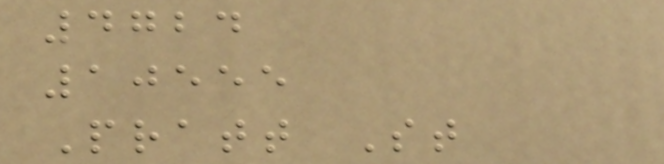4724
10555
Pratt St
